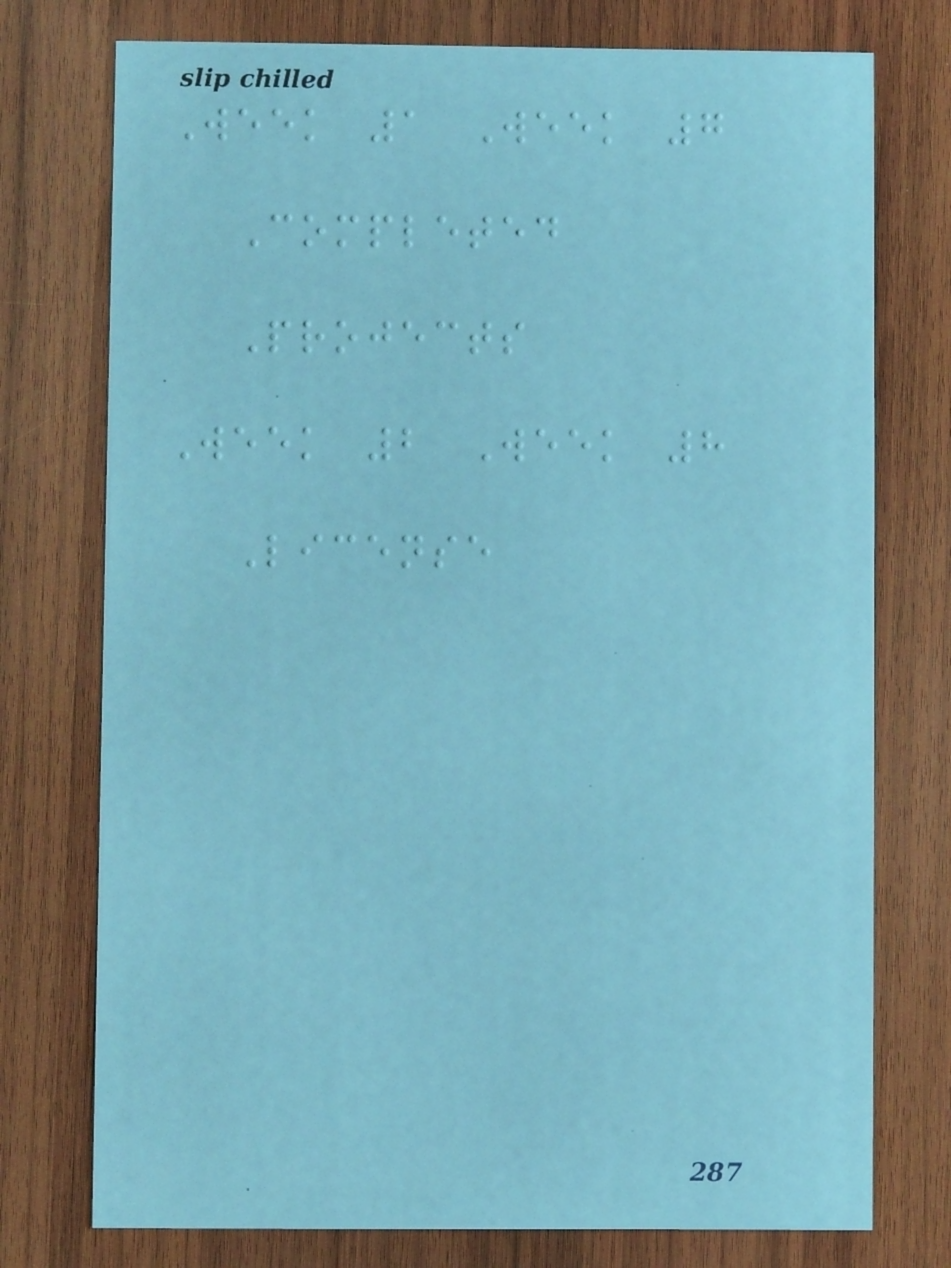Week 1 Week 7
Completed
Projects
Week 2 Week 8
License
